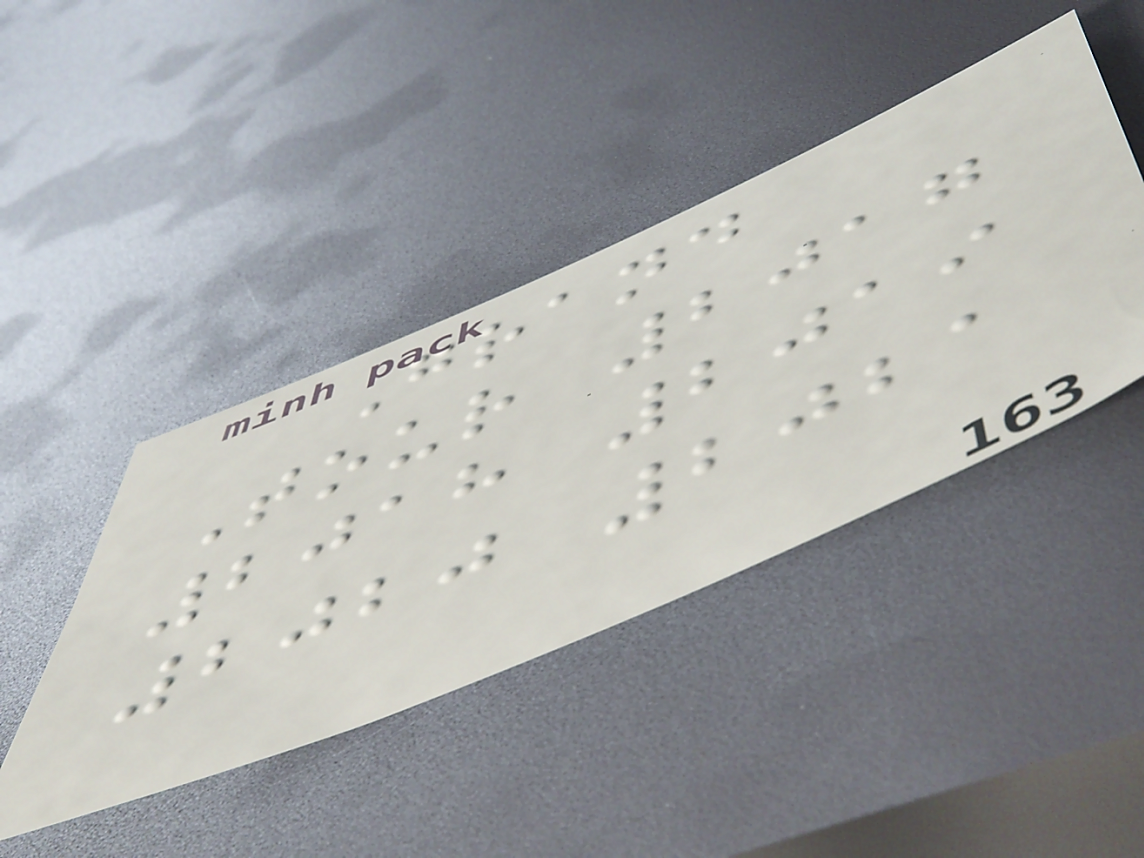Grand
Tour 2017
2018 2019
2020 2021
